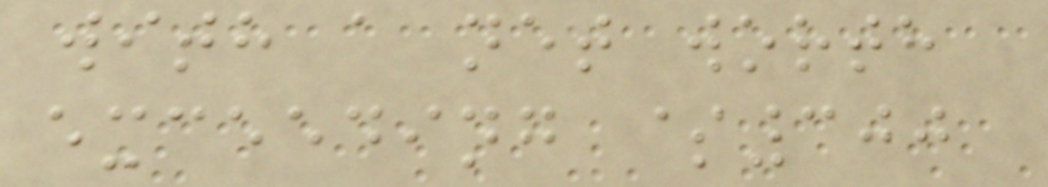with a net worth
exceeding $300
